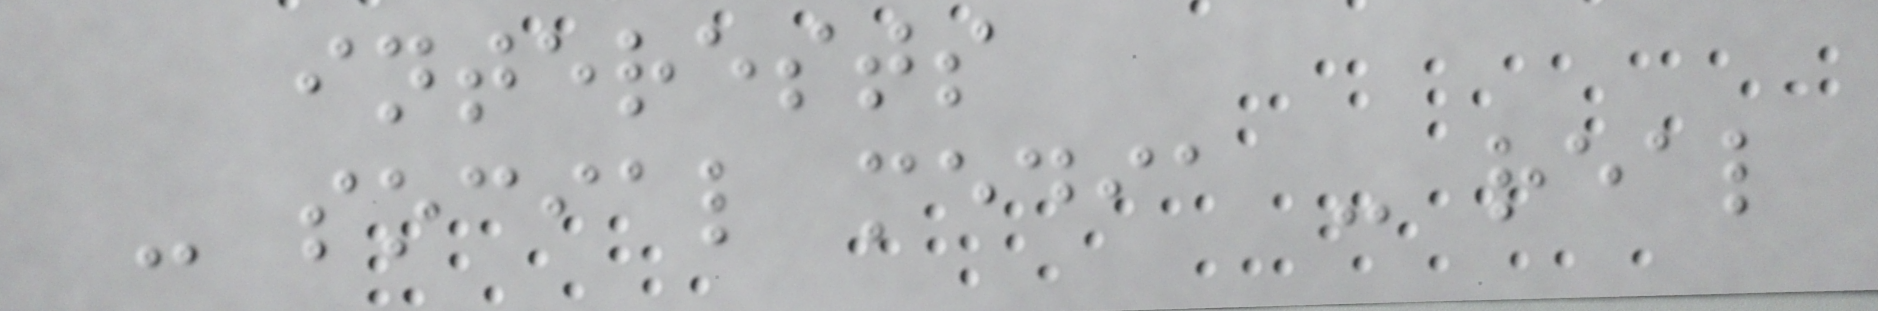interests
- social media - real
